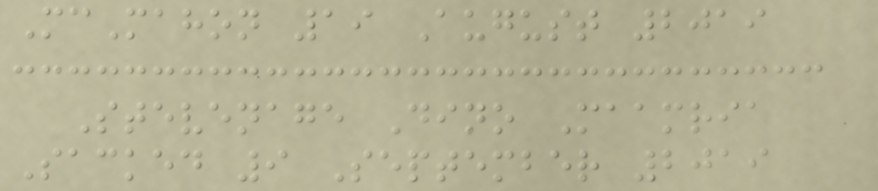McMahon 19 August 2019
Stevenage Dino Maamria
Sacked 9 September 2019
